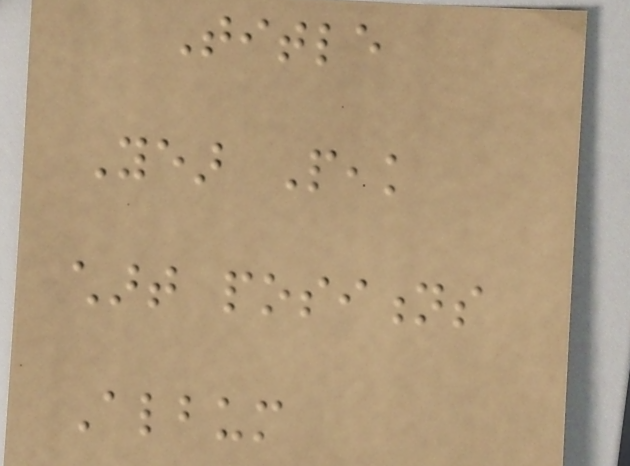Title
Year Peak
chart positions
Album
